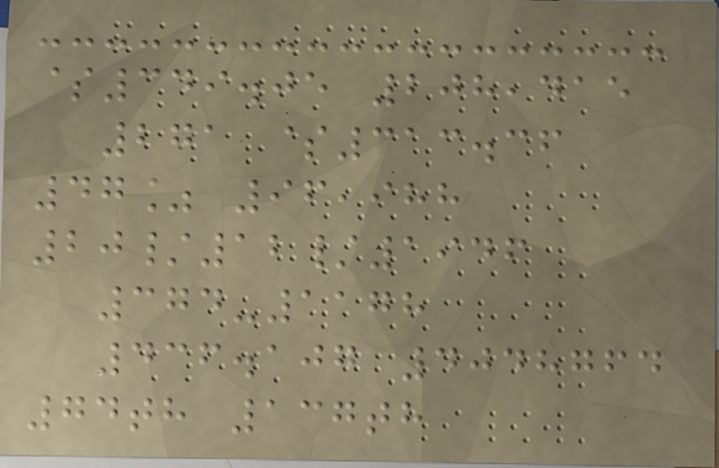$349.05 208,415
271 $313.36
47% 96,988
20/12/1946
374-1178
436.107 4048764
74th 137th
